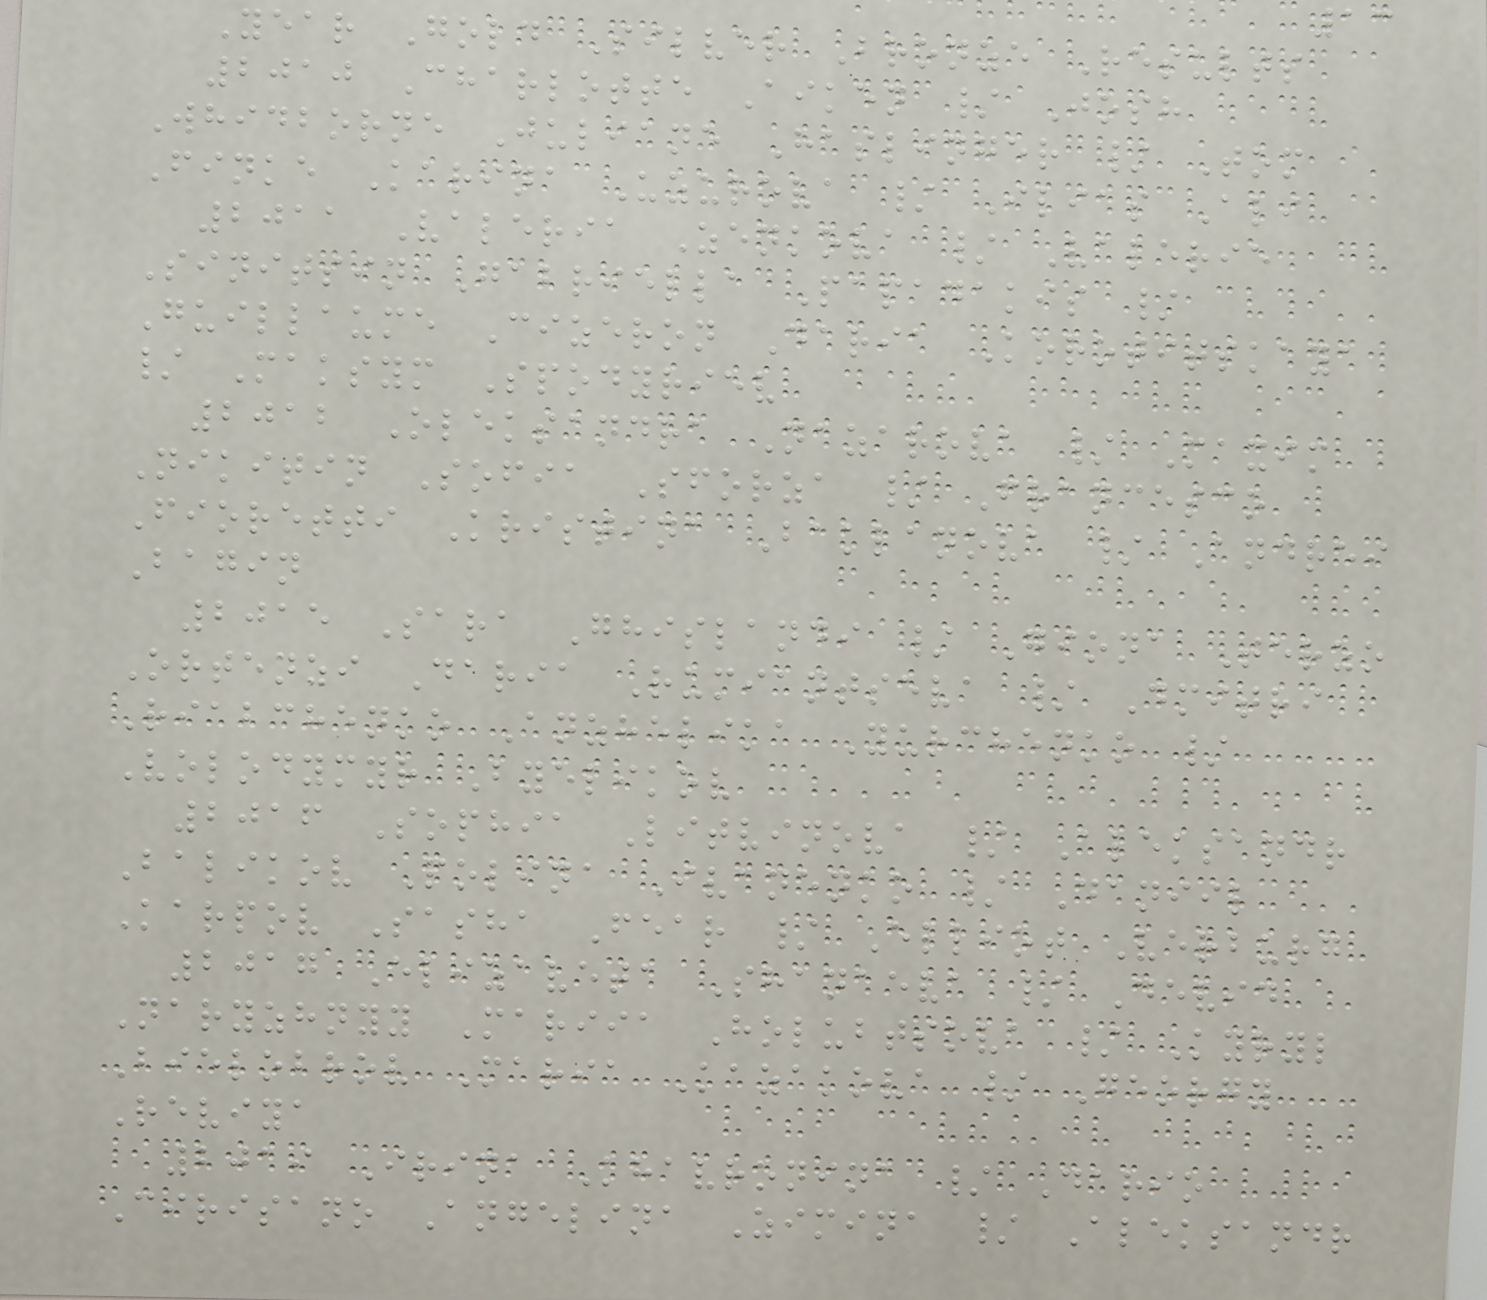13
Year Gold Silver Bronze Results
2010 Charlotte Aiken / Josh
Whidborne Juliane Haslinger / Tom
Finke Karina Uzurova / Ilias Ali
2011 Valeria Zenkova / Valerie
Sinitsin Gabriella Papadakis /
Guillaume Cizeron Daria Korotitskaya
/ Maksym Spodyriev
2012 Oleksandra Nazarova / Maxim
Nikitin Sofia Sforza / Francesco
Fioretti Kristina Baklanova / Andrei
Bagin
2015 Sara Ghislandi / Giona Terzo
Ortenzi Daria Rumiantseva / Dmitri
Riabchenko Anzhelika Yurchenko /
Volodymyr Byelikov
2016 Sophia Litvinova / Aleksandr
Balikov Polina Ivanenko / Daniil
Karpov Sasha Fear / Elliot Verburg
2017 Elizaveta Shanaeva / Devid
Naryzhnyy Mariia Holubtsova / Kyryl
Bielobrov Maria Kazakova / Georgy
Reviya
2019 Irina Khavronina / Dario
Cirisano Angelina Zimina / Aleksandr
